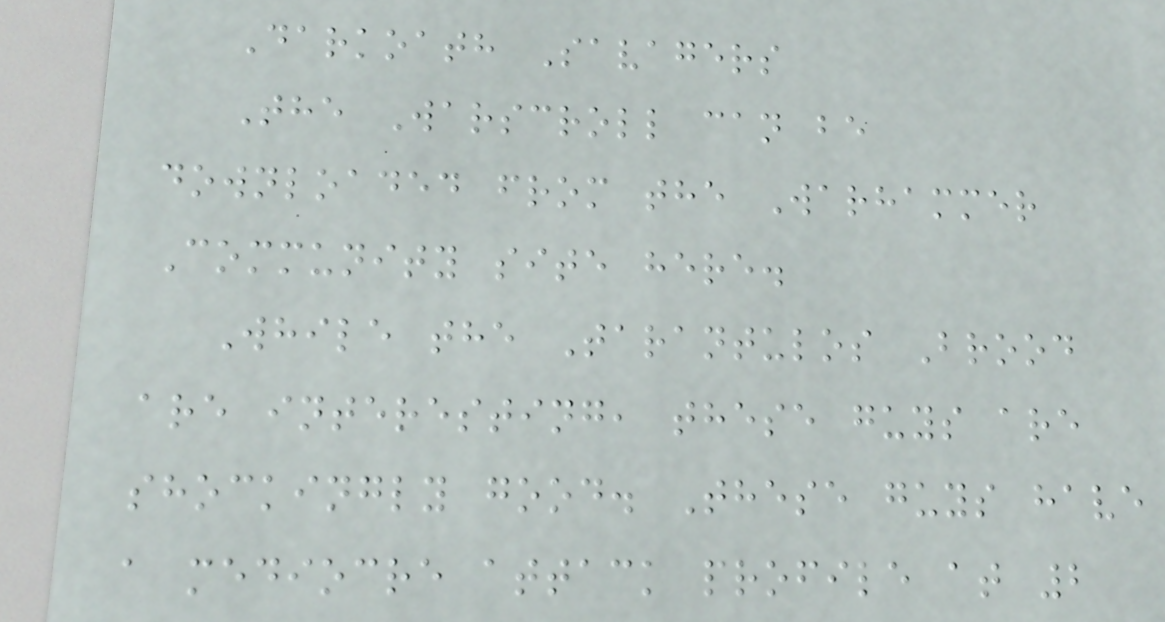Darkoath Savagers
The Warscroll can be
downloaded from the Warhammer
Community site here.
While the Tarantulos Brood
are interesting, these guys are
shockingly good. These guys have
a mediocre attack profile at 2
